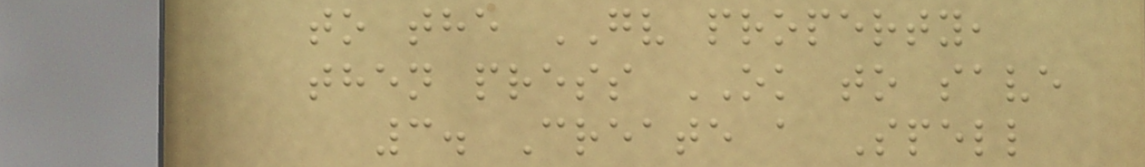to the GV property,
then press OK to save
3. Create a Spell
